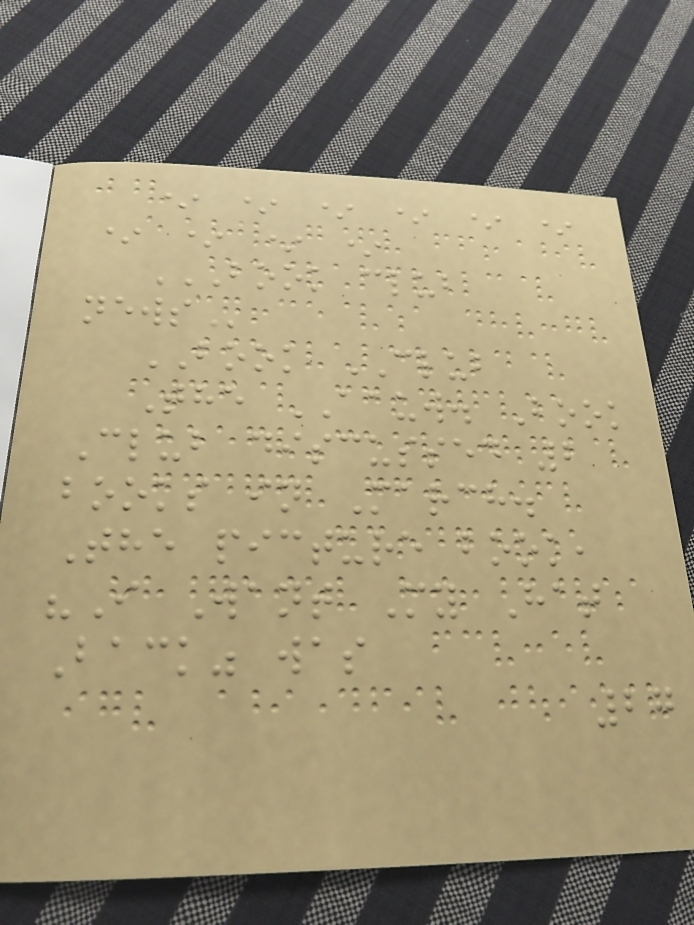* * * * * *
* * * *
BOOK CLUB
NEWS
BOOK CLUB
The AAUW. Book
Club discussed 2
books in March.
The picture book,
"I Want My Hat
Back" was
27
